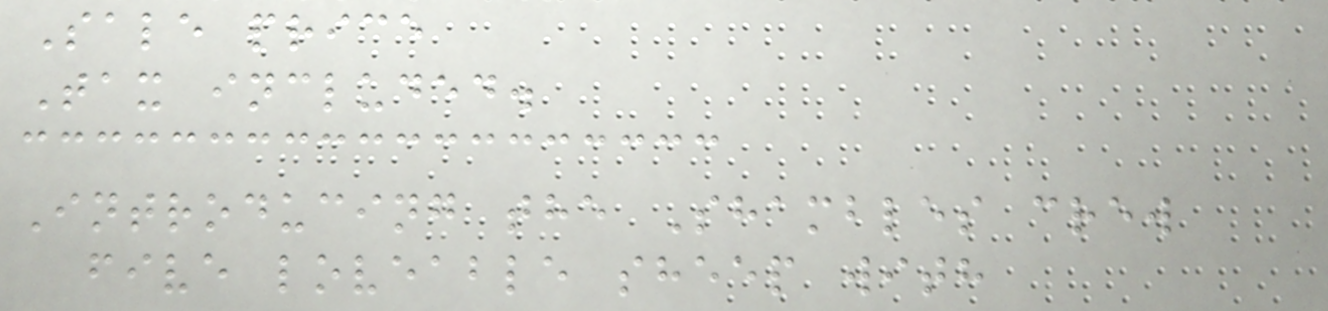Sale price
Tax included.
Introducing the Shambles crew
five loveable sheep with
